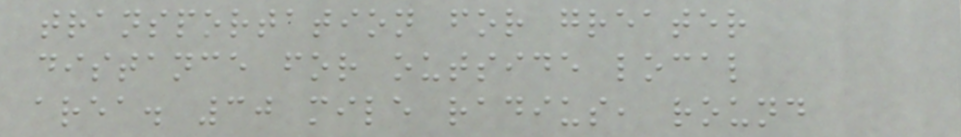transportation for greater
distance for outside local
area. 30 mile radius, round
